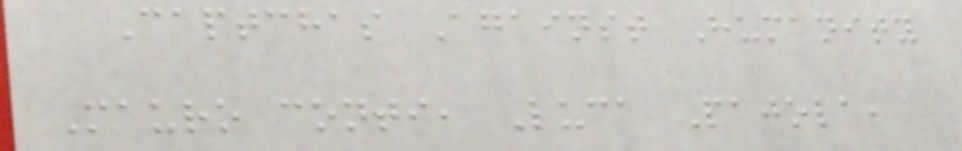Captchas Against Humanity
Mauro conti, Luca Pajola,
